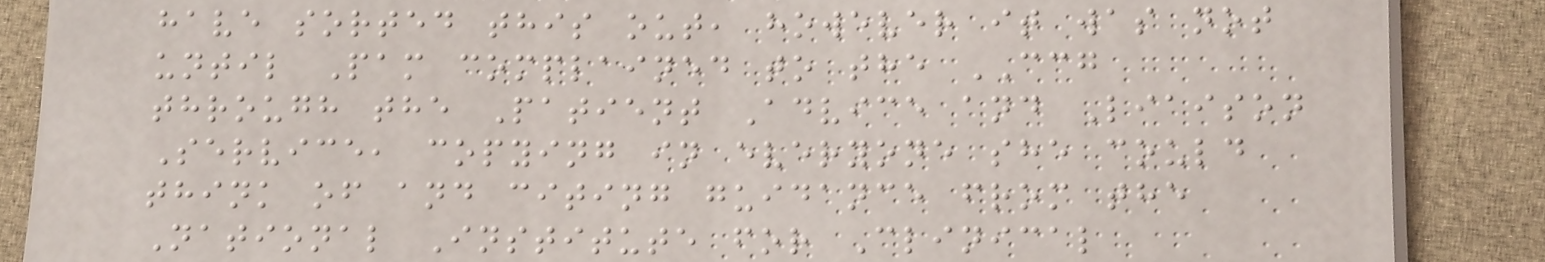have sorted this out, however it was not
until Pam complained to the CCG
through the Patient Advice and Liaison
Service, copying in everyone she could
think of and citing guidance from the
National Institute for Clinical
